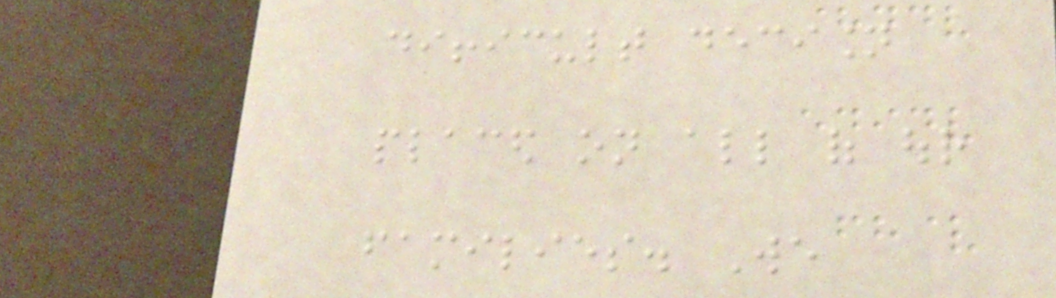difficult decision
placed on all of our
families. We
